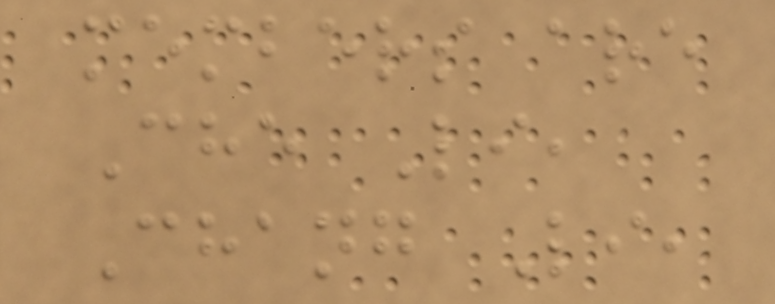members are
Che Li,
Chang Li,
